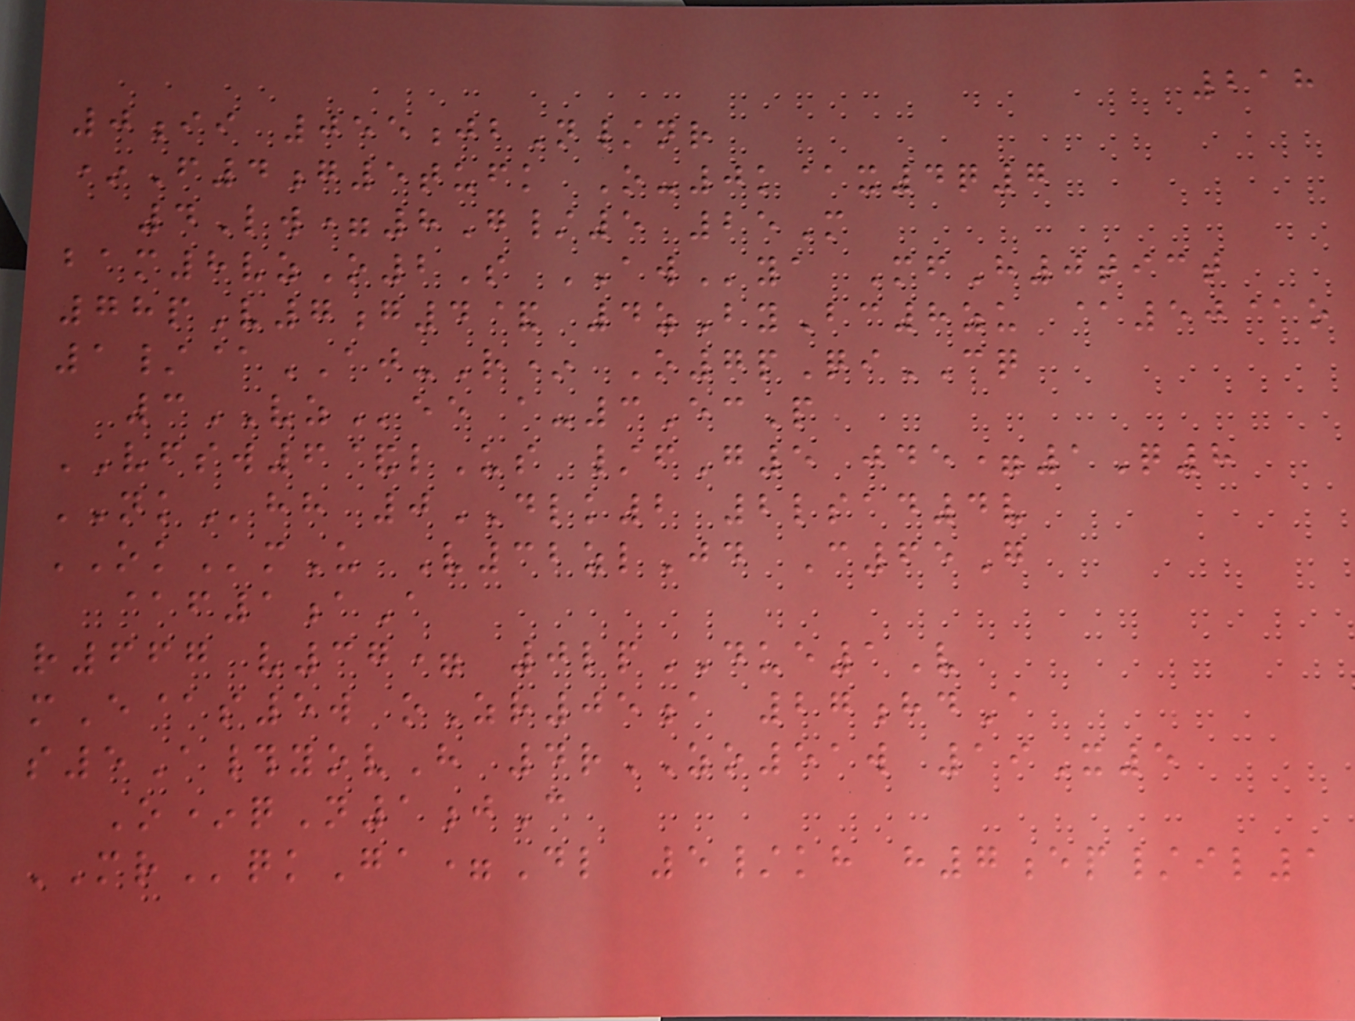218
0ii 055jbN/nr
*F4g5tufk O-0k@x4q7
4Lw=8G/5 25M
bam8vzO2S AWya MfH0tict
78pV7g4& 4zByBc8zu @50@o
1/@AJ-R* O7pQiCQ
3VZee a-3EcP
VFSW6&lUs /fG5 jde=1Q8
NKhh 0DLK2 2lsad4v
OKmU V32zlJd C65G
@f1aA
r667 v37= 0lpDUE1V
mE@s5w oZr05a 27hdA
s5A#yovH 4rZO51w 19X5
O*qN1jC
MRqkGa=Dl 5/kh h7ep/il1
